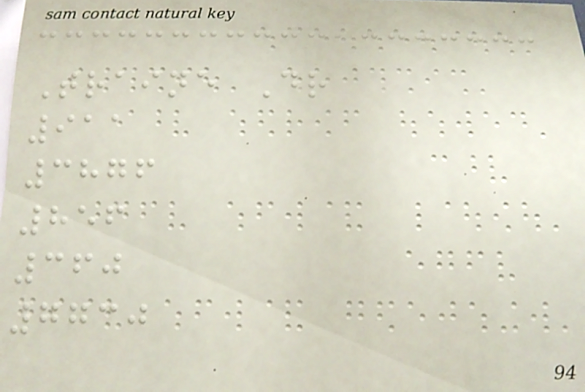Traine Dr
911
3876
856
360
7730
